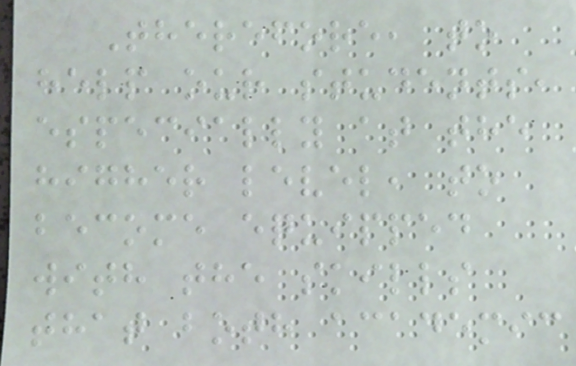Therefore, to
help our students,
especially at the
higher level, to
become equipped
with the skills
that both academic
